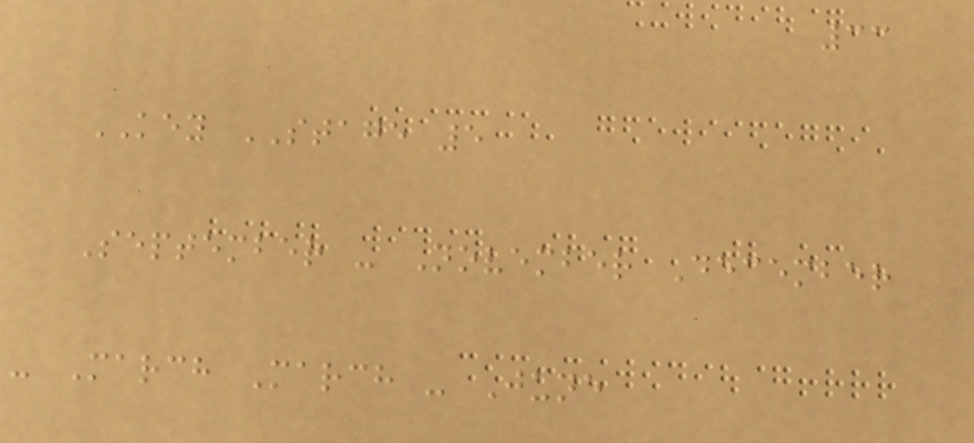33
KEY STAGE 5
September - November December
- March March - June
